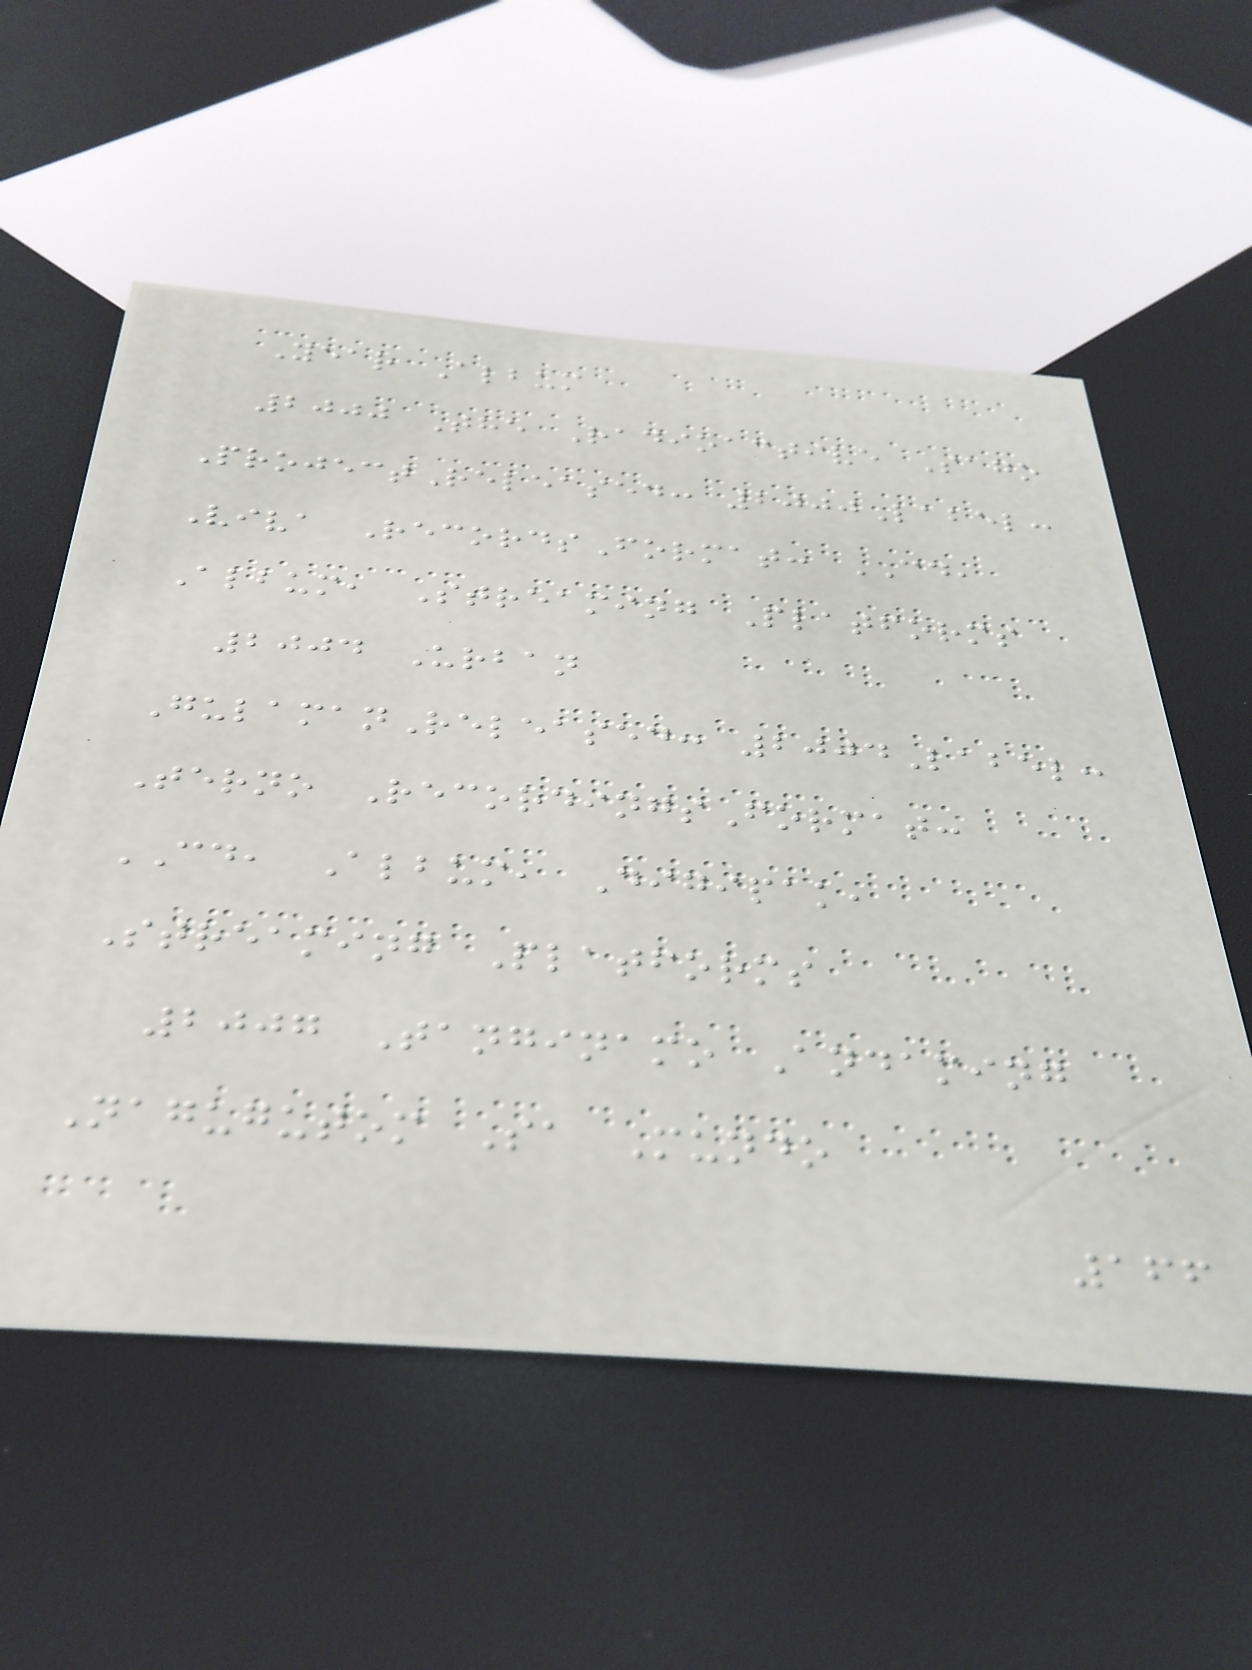Year Album
2000 The Radioactive Sago
ProjectReleased: 2000Label:
Viva RecordsFormat: CD,
Album, Streaming Platforms
2004 Urban
GulamanReleased: 2004Label:
Terno RecordingsFormat:
CD, Album, Digipak,
Streaming Platforms
2007 Tanginamo Andaming
Nagugutom Sa Mundo
166
